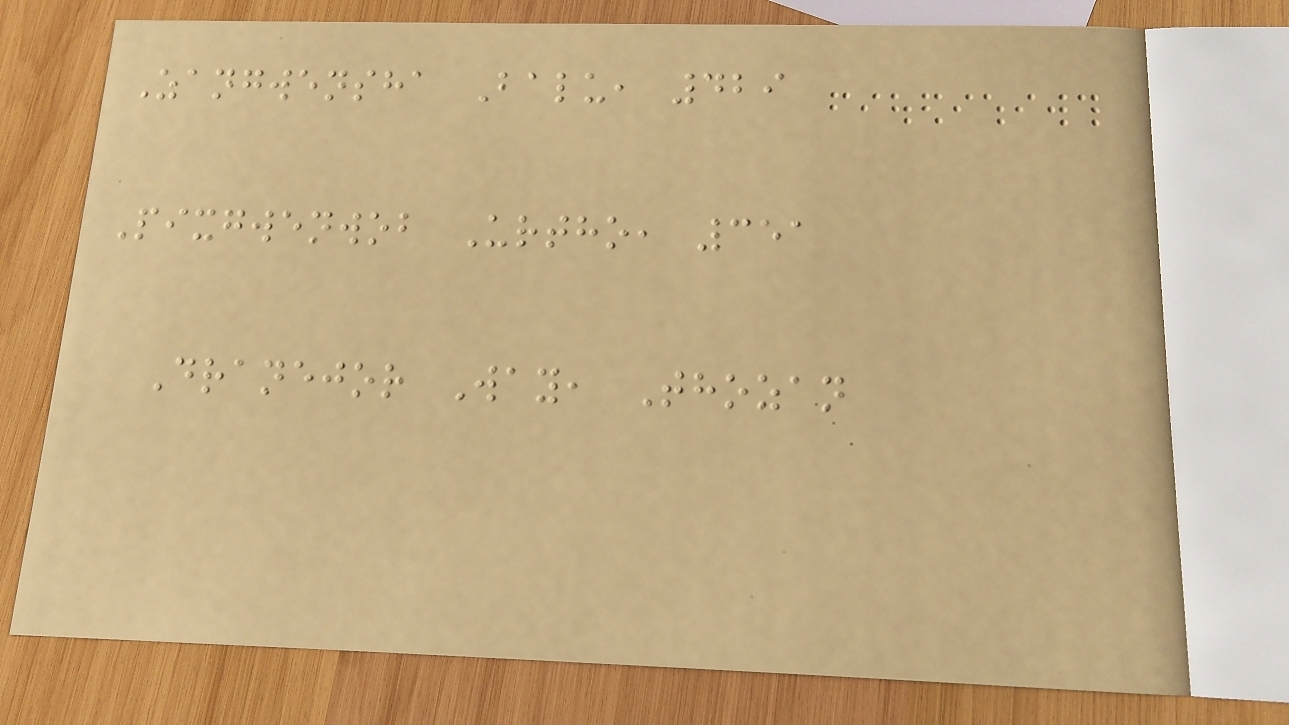Zangwensha Balu, 429
Pixgwenwob Urtho, 351
Dranejor Way, Thozan
